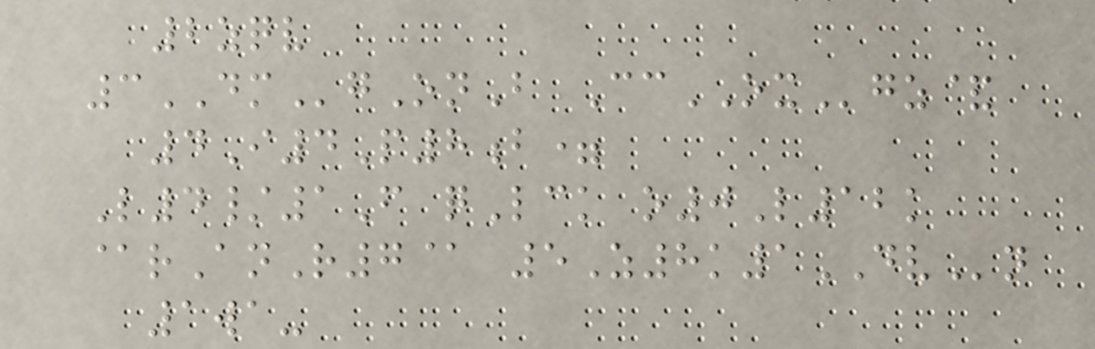2zqv
3DMgOnB CcOXgz&
4I4P8b=
L4/1F qLck o0L12k
@rAnR7@ 5Z8k1DVn
1wa-
